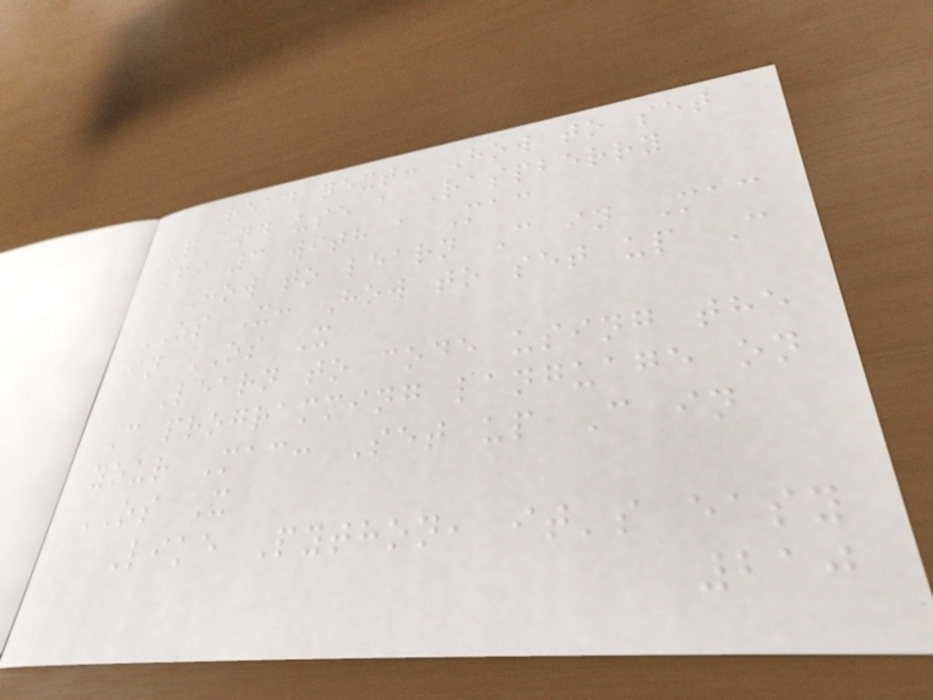Read next: How to set
up and use a Raspberry
Pi 3 with a Mac
How to learn C in Mac
OS X: How to set up C
in OS X
Learn to code using the
C programming language on
your Mac: Set up C in
OS X
Like Python, it's easy
210
